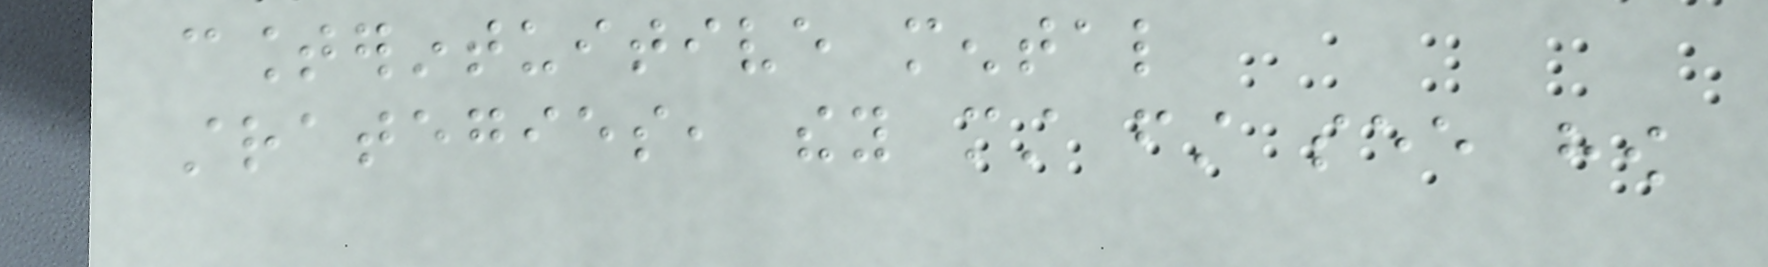counterintuitive mental
strategies, they must first see how
